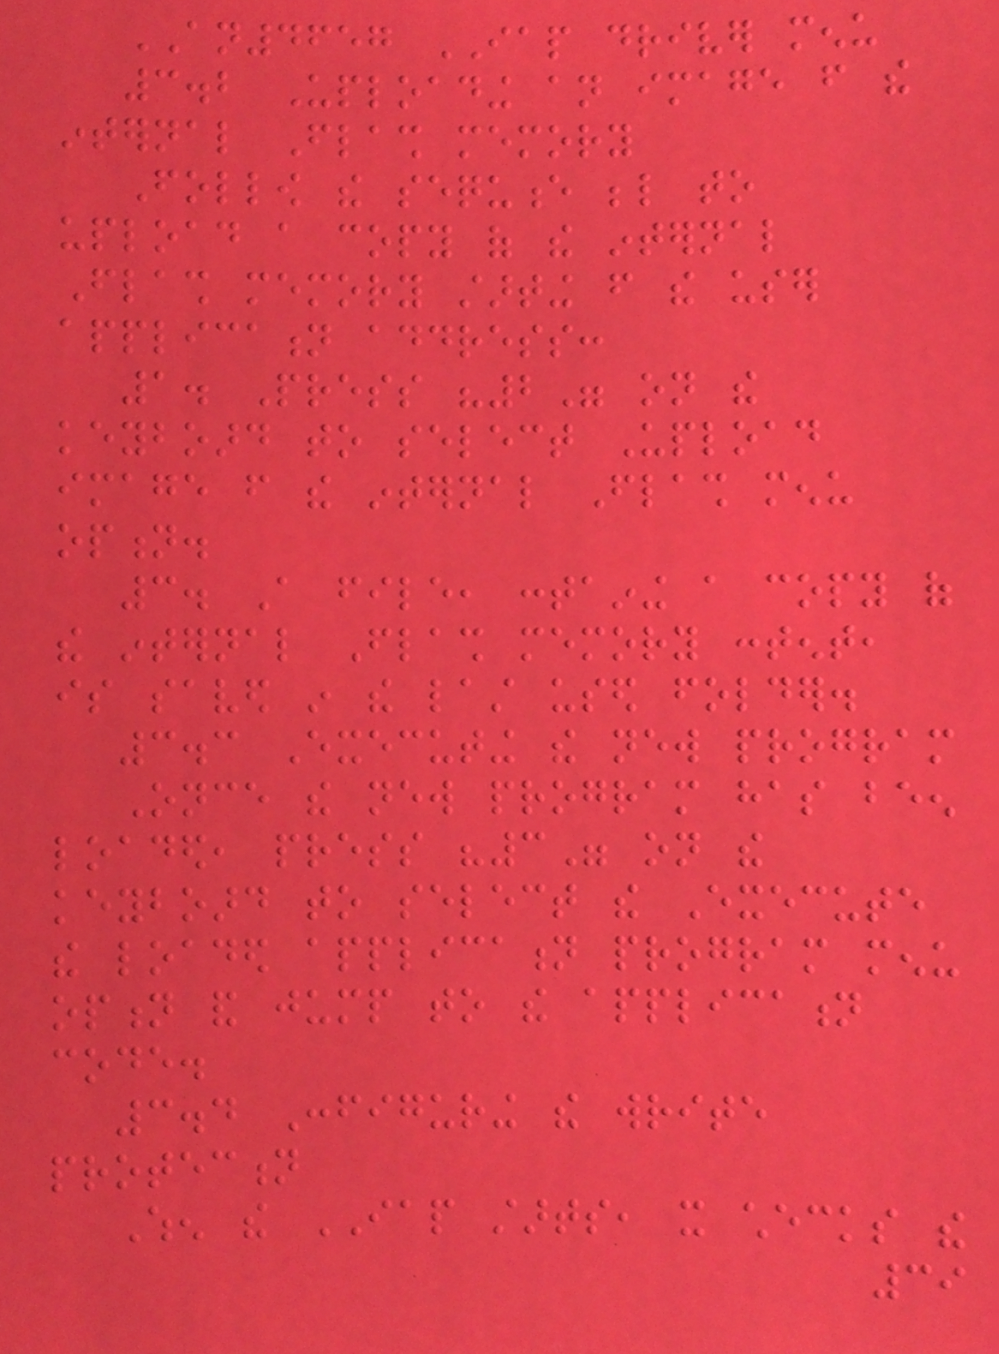AN4657 IAP driver menu
3.2 Uploading an image from the
internal Flash memory
Follow the sequence below to
upload a copy of the internal
Flash memory starting from the user
application address:
1. Press "2" on the
keyboard to select Upload
image from the internal Flash menu
option.
3. A file, containing a copy of
the internal Flash memory content,
is saved in the last used folder.
3.3 Executing the new program
Once the new program has been
loaded, press "3" on the
keyboard to select the Execute
the loaded application program menu
option and jump to the application
code.
3.4 Configuring the write
protection
When the IAP starts, it checks the
39
